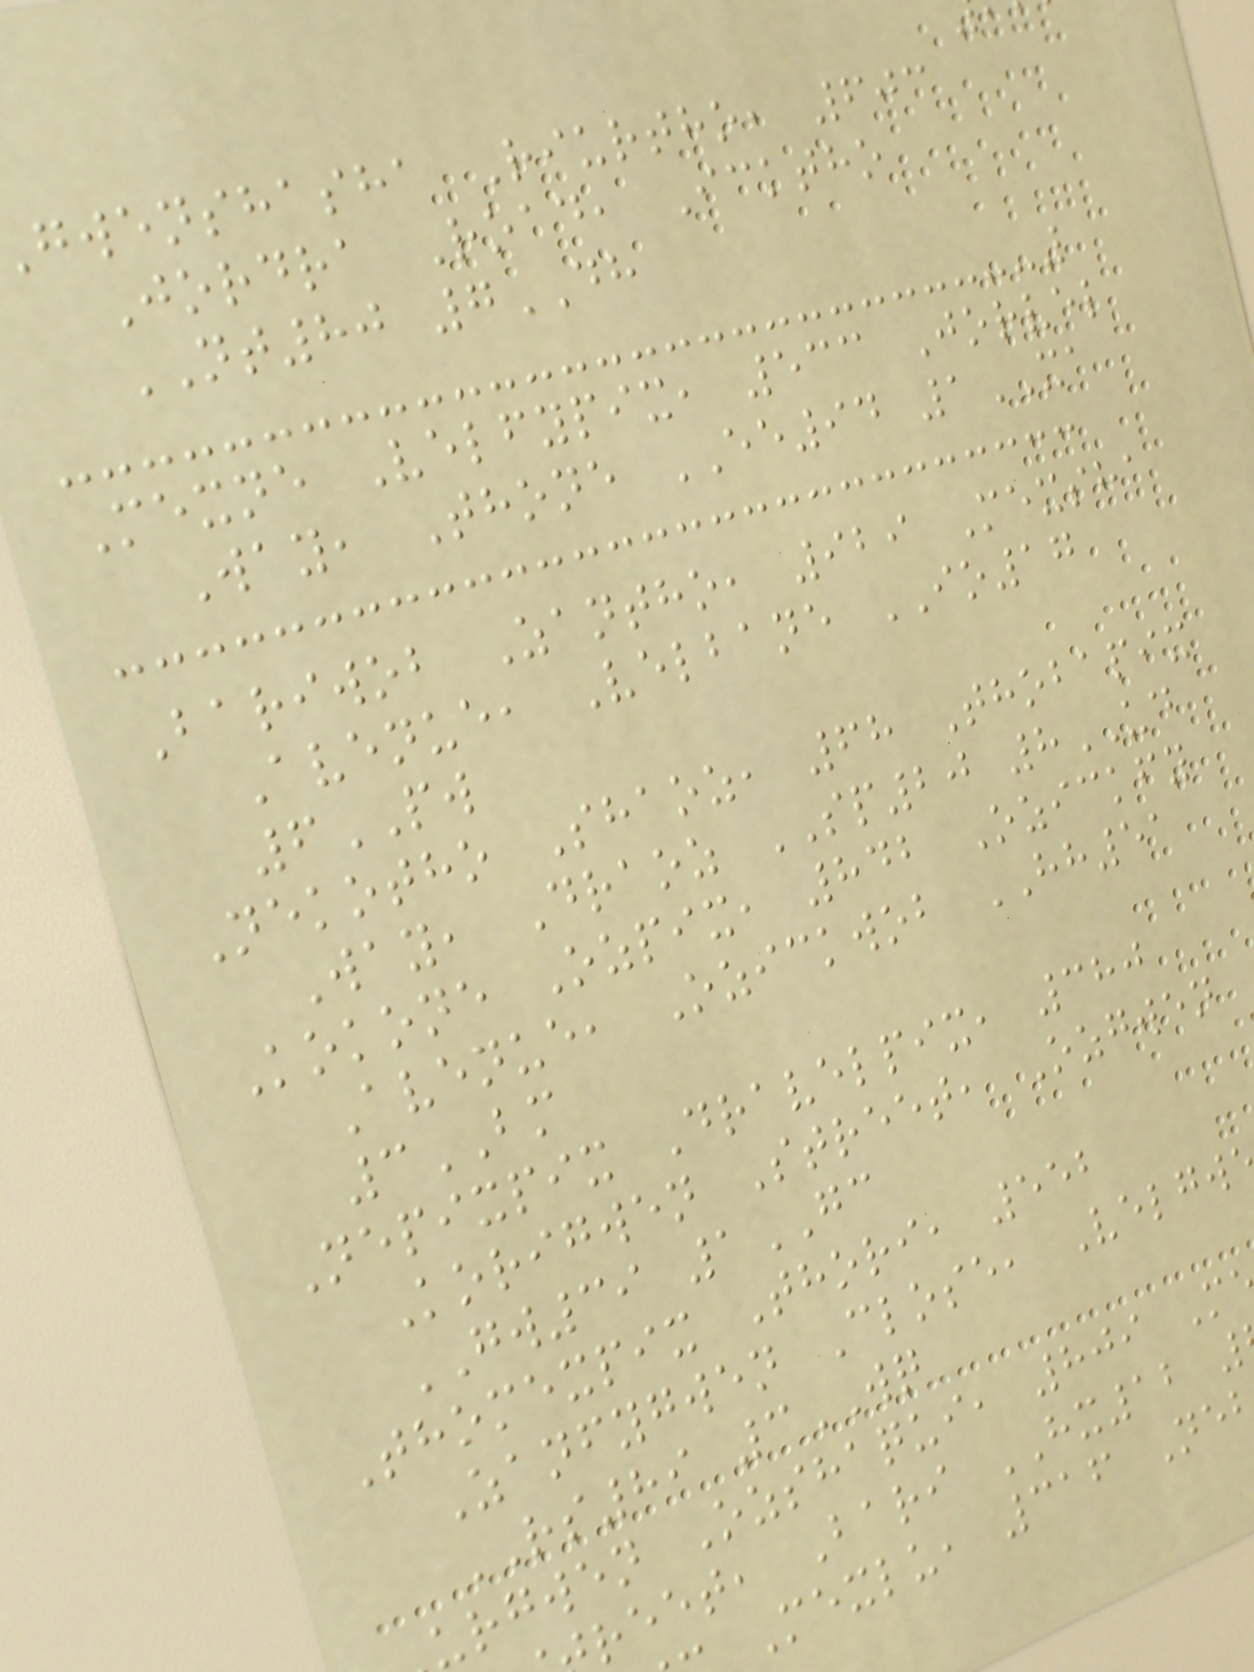gwenshasha Riurtho, 603
Jordra Road, Icktho
NT80 7DH
Mexne Velfypix, 533 Jorvel
Way, Thone EE94 1XA
Bariwob Zantho, 929 Mexsha
Avenue, Velbane IO17
6PW
Nekotho Shaoz, 68 Thobapix
Way, Draoz SP20 8UD
Kokone Ozpix, 842 Ozickfy
Avenue, Ozickwob HH51
3BM
Nepixpix Dravelpix, 380
Korigwen Street, Ozgwen
GW39 1GC
Thomexpix Thori, 552
Zanfygwen Close, Velgw
RS89 3WQ
urgwen Ozshaqui, 809 M
reet, Bari HX12
Mexlu, 316 Ne
